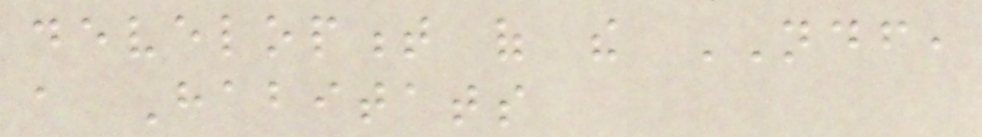development of the NDF,
a Habitats
